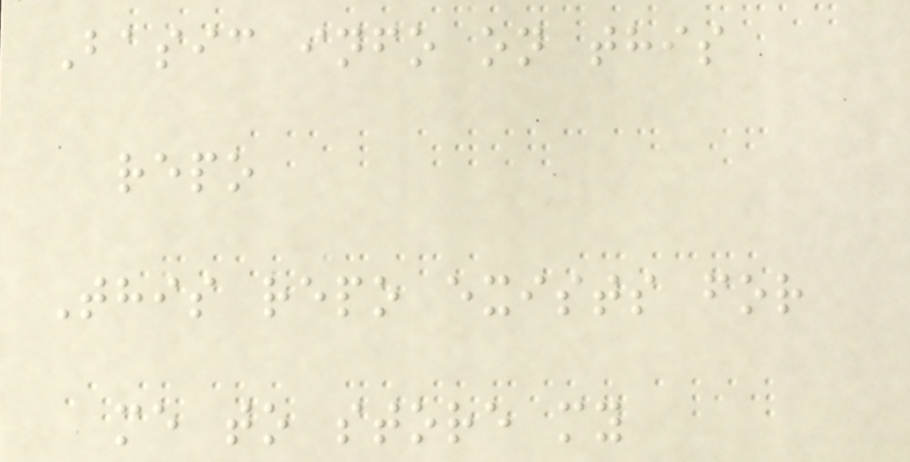Basic info on this
repo
This repo exists for
me to store my
